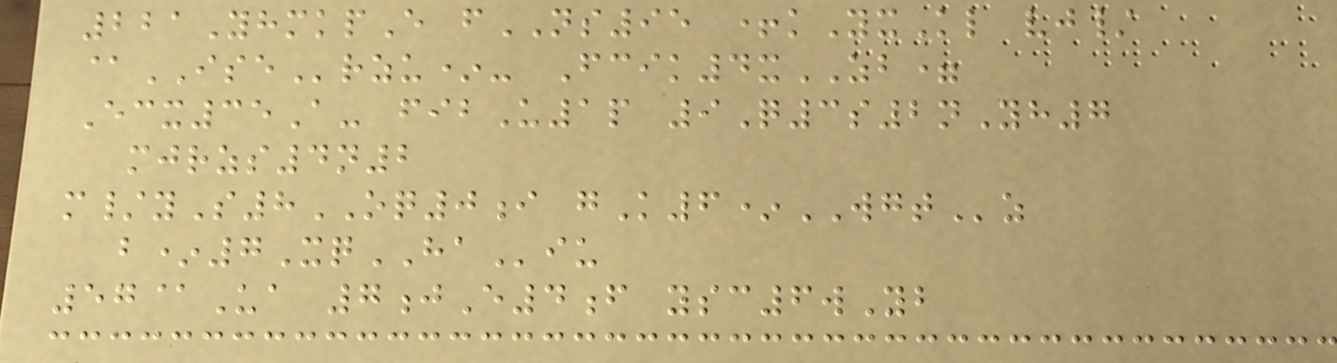221YhmkpE fNS95 +kYxKl vj/
@ISErzu*- Fcik4xZB=
Ecx35A- fibU1p 9Q3s2nYh7
mjrzs4n2
m/yS8OQ0i gK6*WGTz
b*7XqHAiu
57@Ua 7jE4f ysc6wYb
